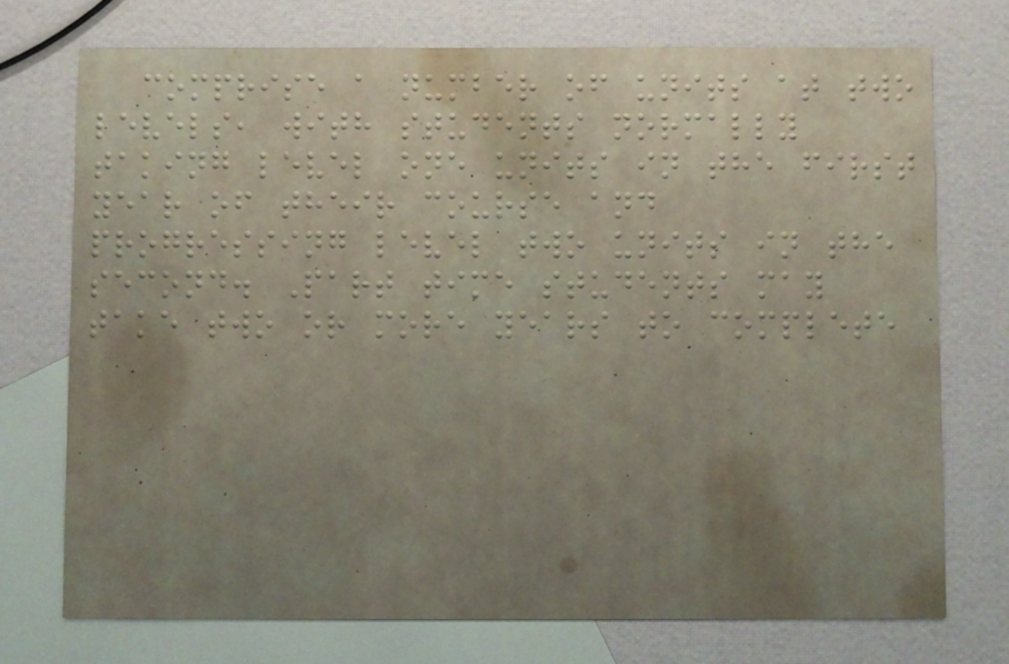comprise a number of units at two
levels, with students normally
taking level one units in the first
year of their course and
progressing level two units in the
second. Part time students may
take two or more years to complete
